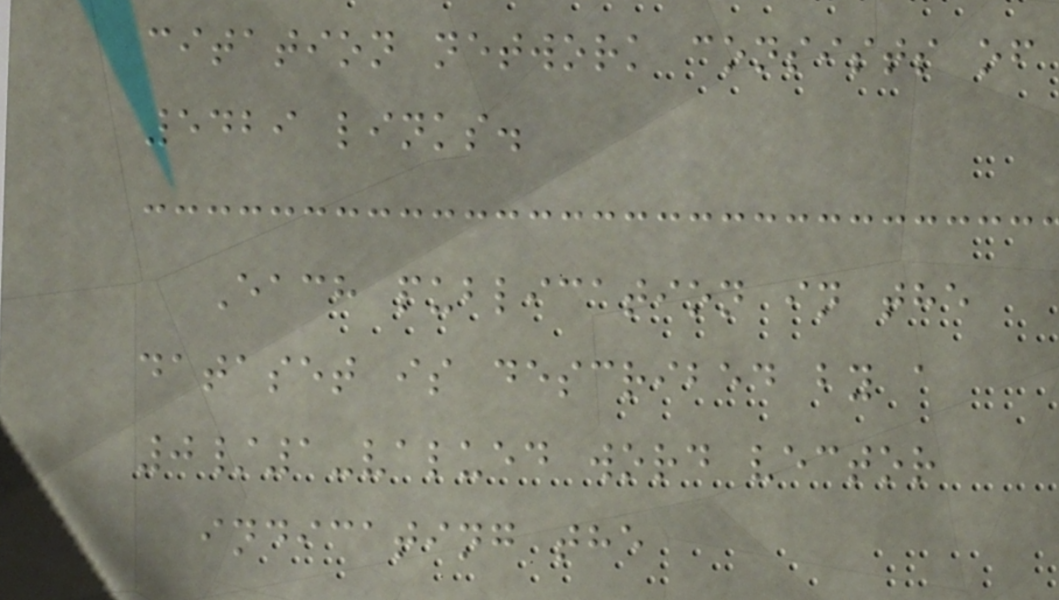citation network consists of
5429 links.
Each publication in the
dataset is described by a
0/1-valued word vector
indicating the
